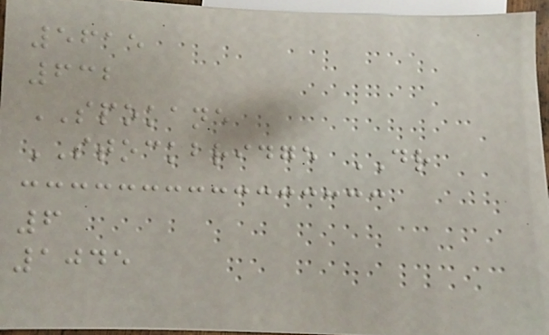5615
632
SPOKANE
STOCKBRIDGE DR
6
1045
